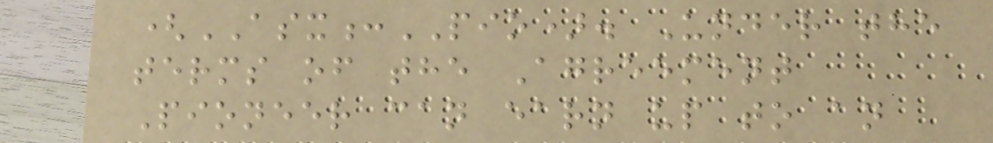(ASX:PIO). Under the
terms of the Agreement
Pioneer can earn up to an
